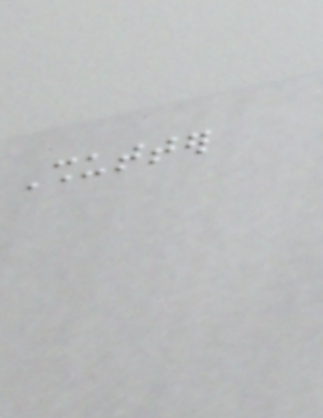Shutter
